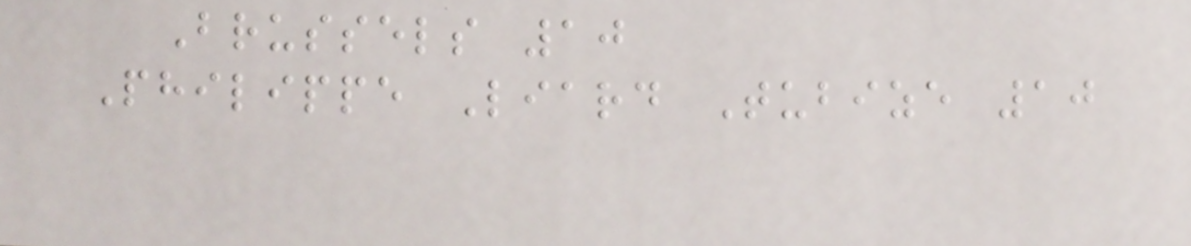Brussels 10
Philippe Liard Tubize 10
